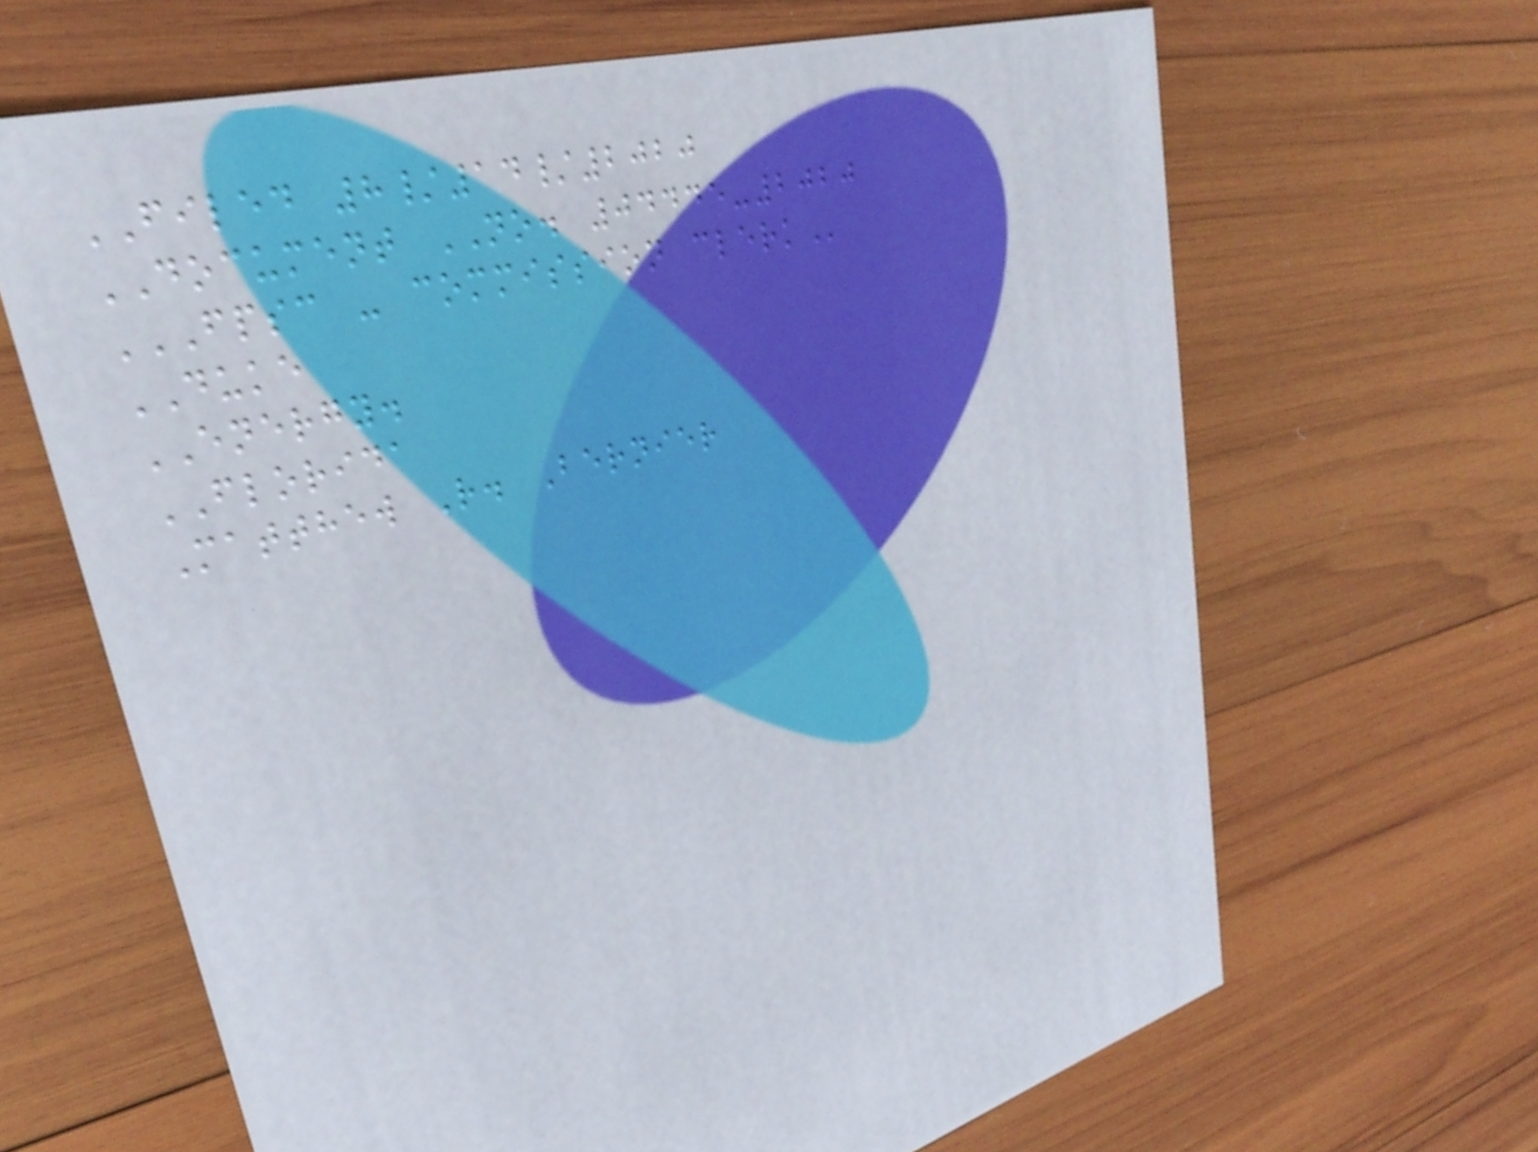FILED 8/14/2020
DOCUMENT NO. 04445-2020
FPSC - COMMISSION CLERK
DUKE
ENERGY.
FLORIDA
Matthew R. Bernier
